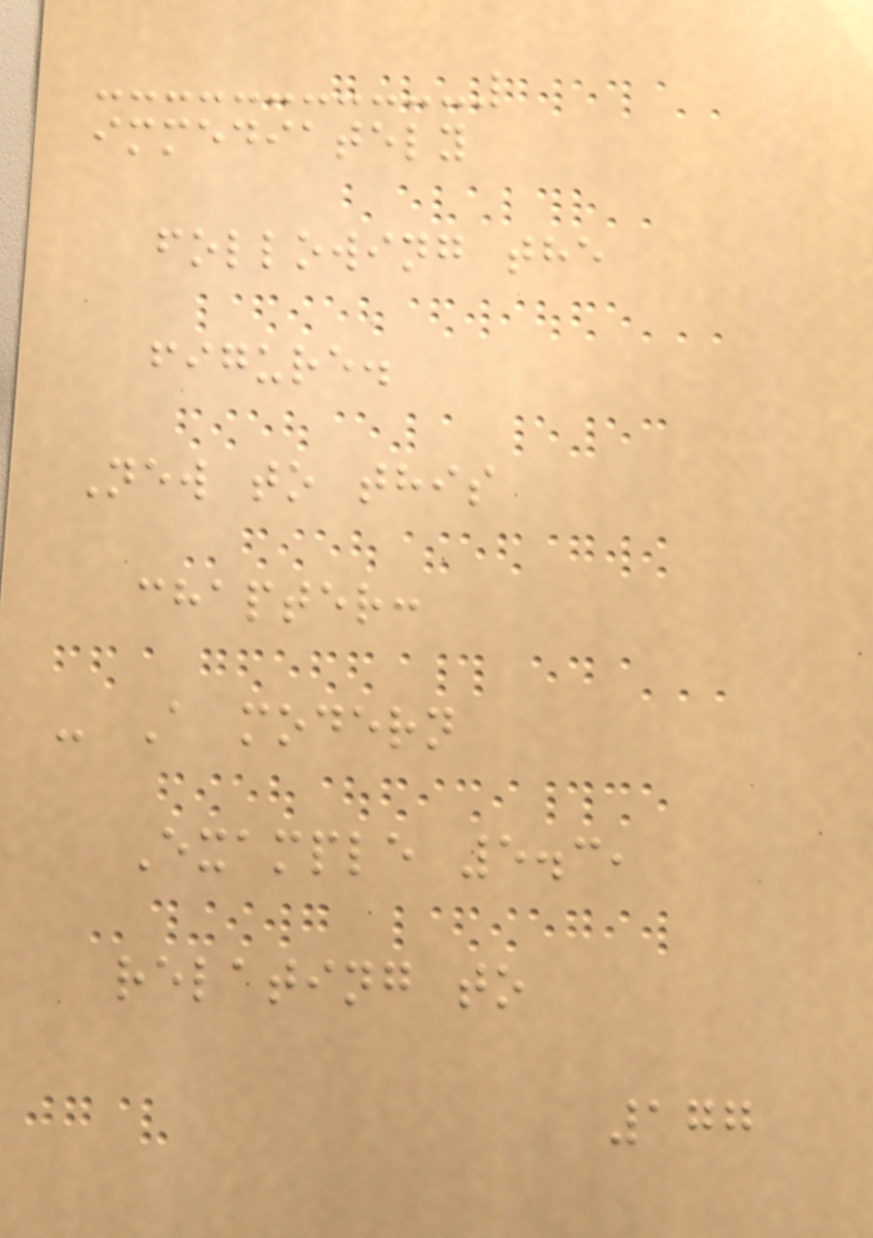immediately
following the
figure.
New to this
chapter:
- A modern
Example 5.3,
relating to
177
